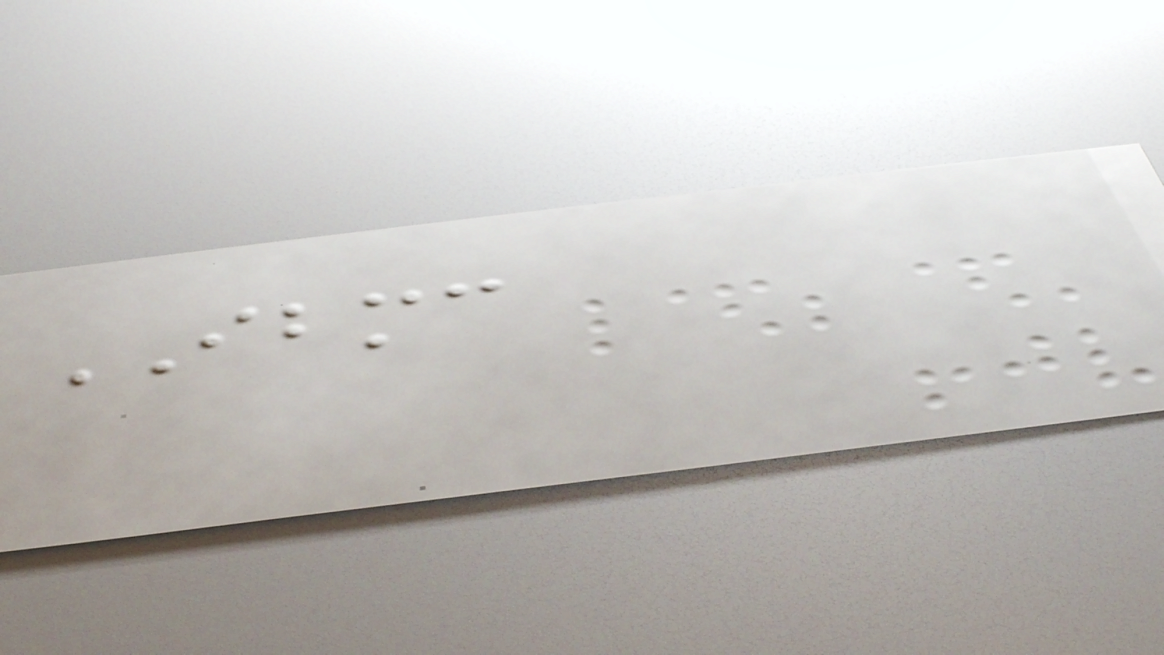IBMC
